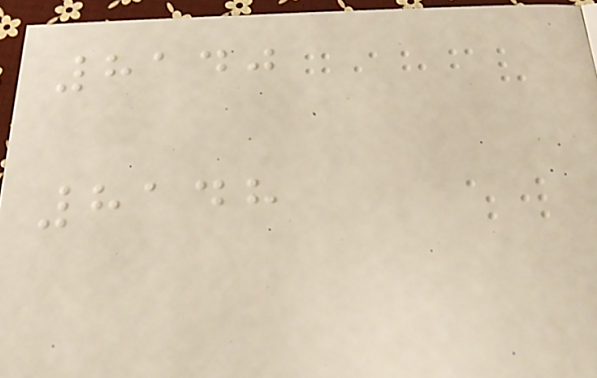8140
8148
